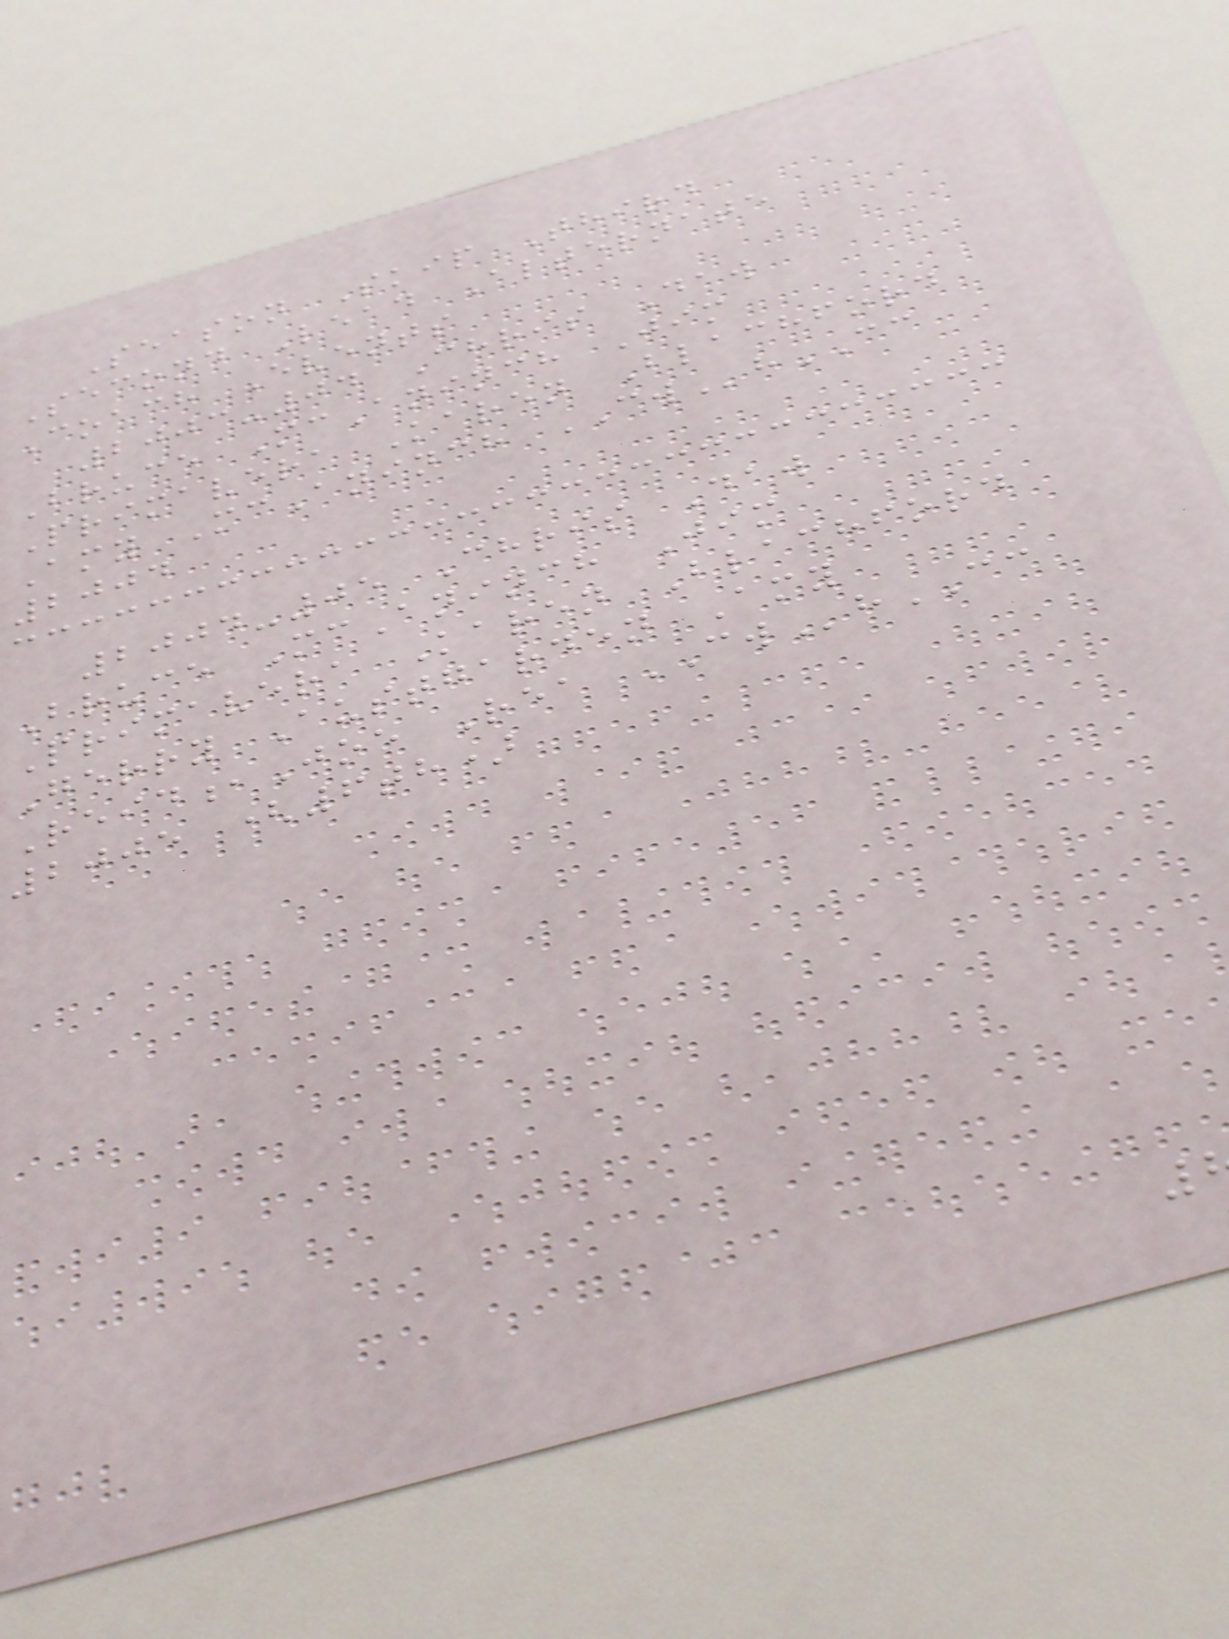Season Skip Third
Second Lead Alternate
Coach Events
2003-04 Chris Daw
Bruce McAninch Jim
Primavera Karen Blachford
Amy McAninch CWhCC
2004
2004-05 Chris Daw
Bruce McAninch Jim
Primavera Karen Blachford
Gerry Austgarden Amy
Reid,Joe Rea CWhCC
2005 (6th)
